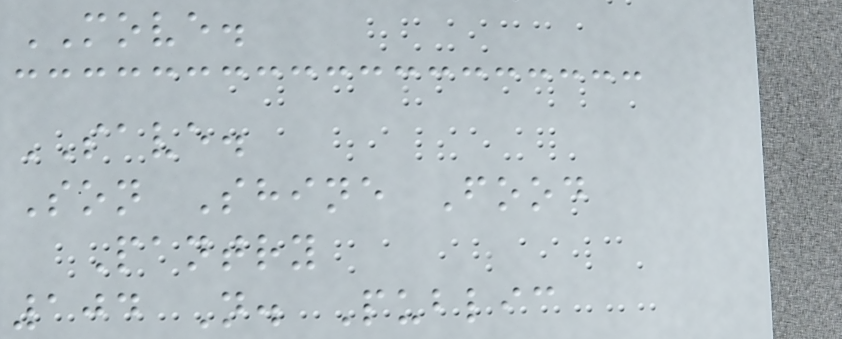MOVE.
SAVE.
Son Shine Food
Pantry
104 N. Public
